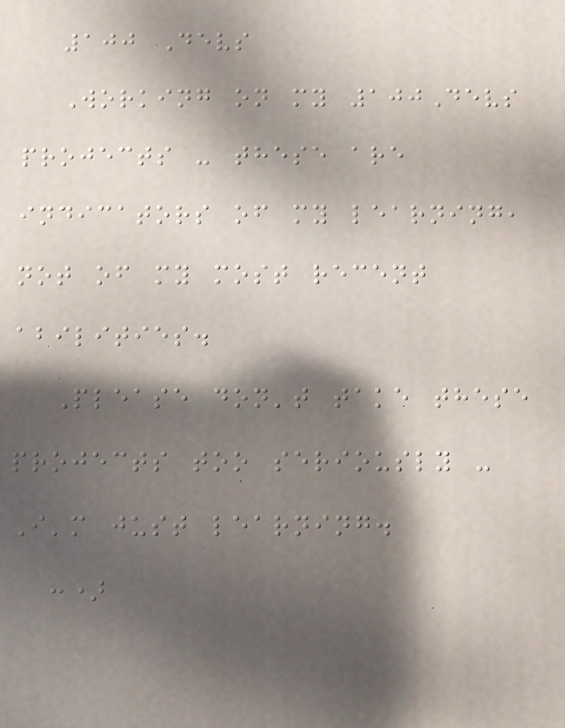100 Devs
Working on my 100Devs
projects - these are
indicators of my learning,
not of my most recent
abilities.
Please don't take these
projects too seriously -
I'm just learning.
:)
